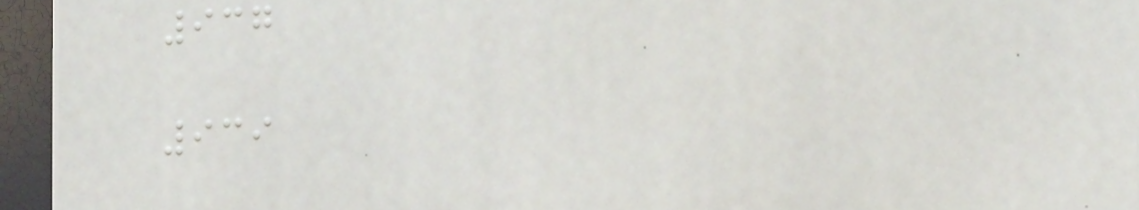937
939
